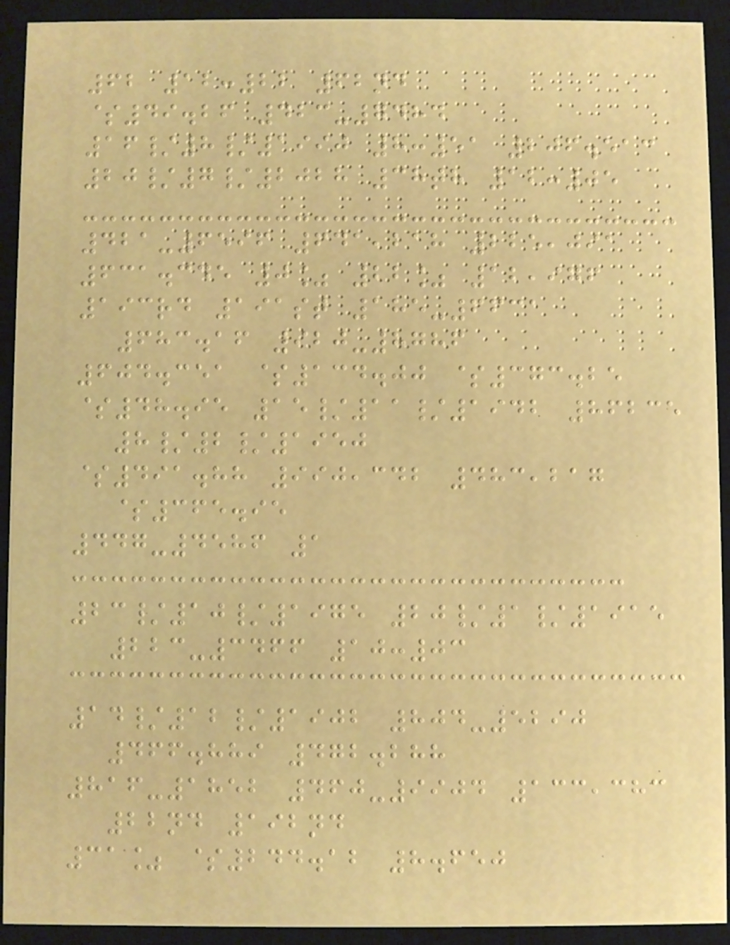62 12:22 62nd
$49.26 423-7484
16/8/1990 8:51 206.513
20/7/2028 38th 12:05
421-6596 641,218 225,091
631.345 0% 22% 12,976
193rd 191st 185-6631
683.16 920-8786
604.351 $134.00 $373.25
$48.95 15/11/1942 86235
8/2/1950
$491.88 990,342 483,217
$365.95
447-4586 1
23/10/1975 20/1/1915
223-3466 10:03
14/12/1902 804-5290
466.889 472.288
816-1852 460-9904 133,383
22nd 192nd
31% $244.12 8.650
